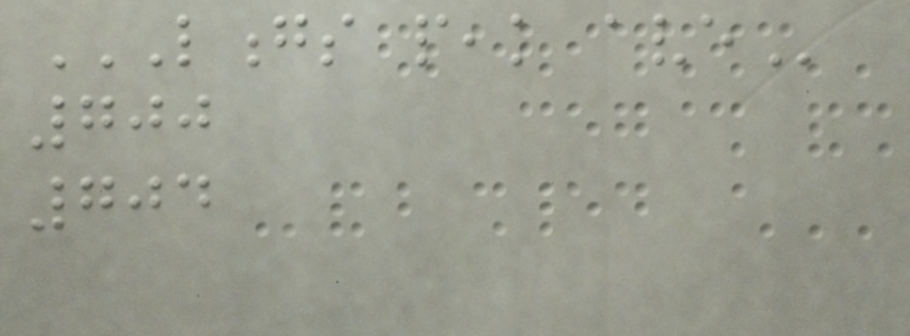LONGS PEAK AVE
700
704
